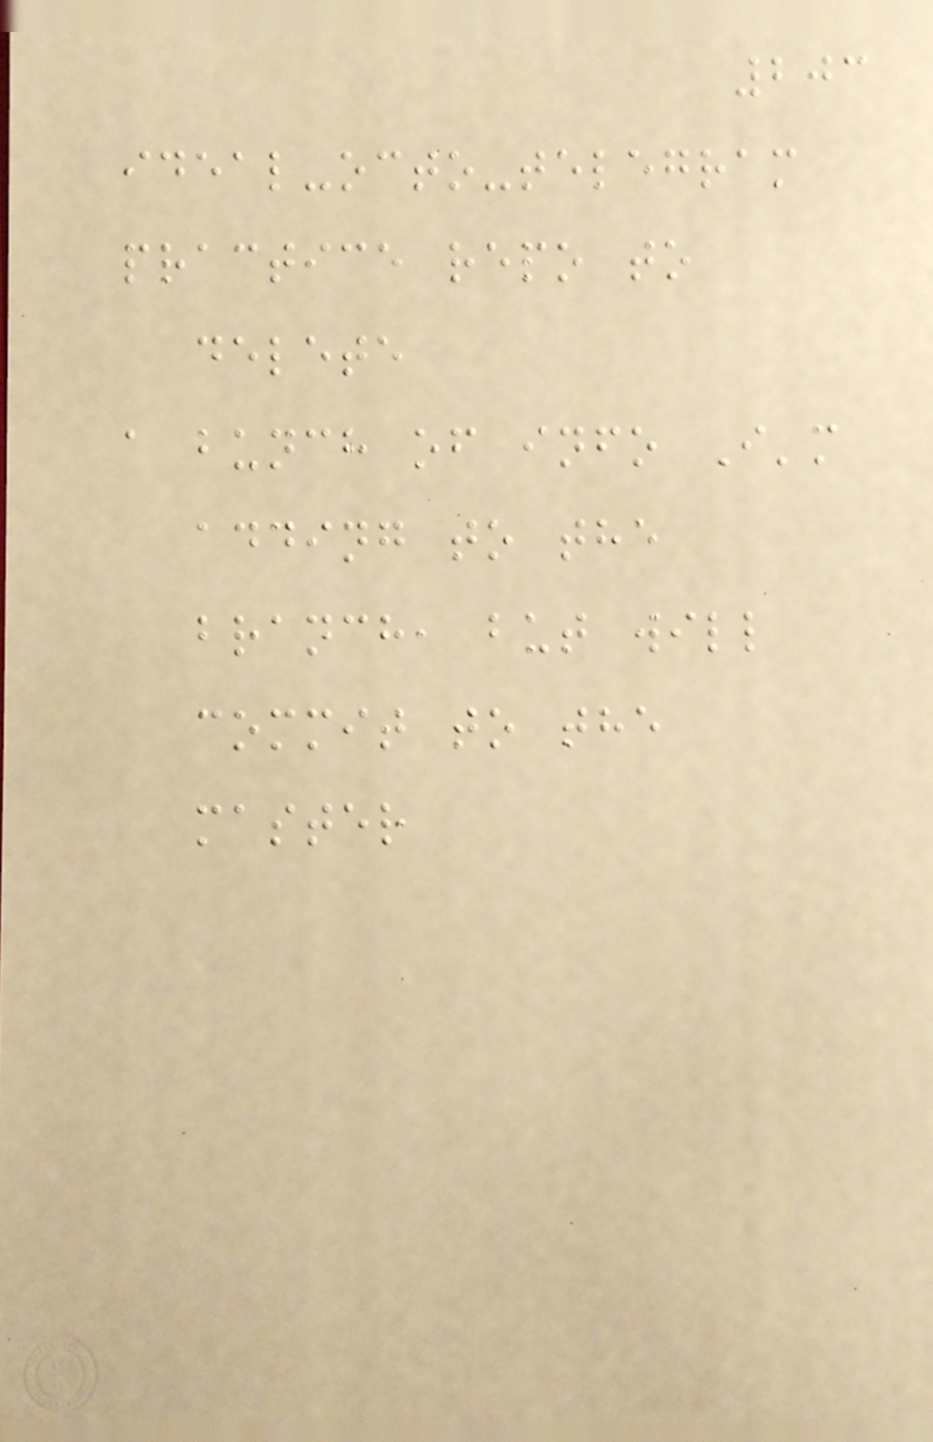203
ideal-octo-telegram
practice repo to
delete
a bunch of info I'm
adding to the
branch, but will
commit to the
master
